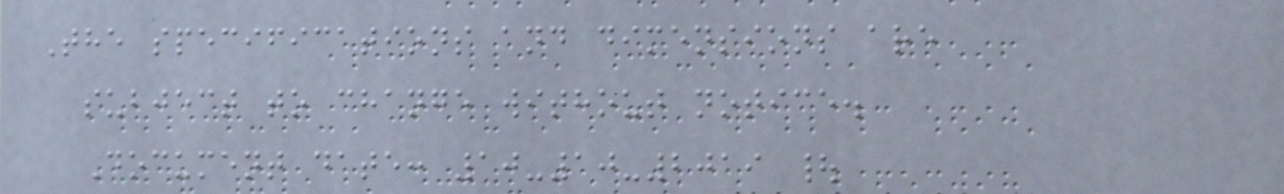The specifications and dimensions are
subject to change without notice.
Document date: 10-10-2019 |
